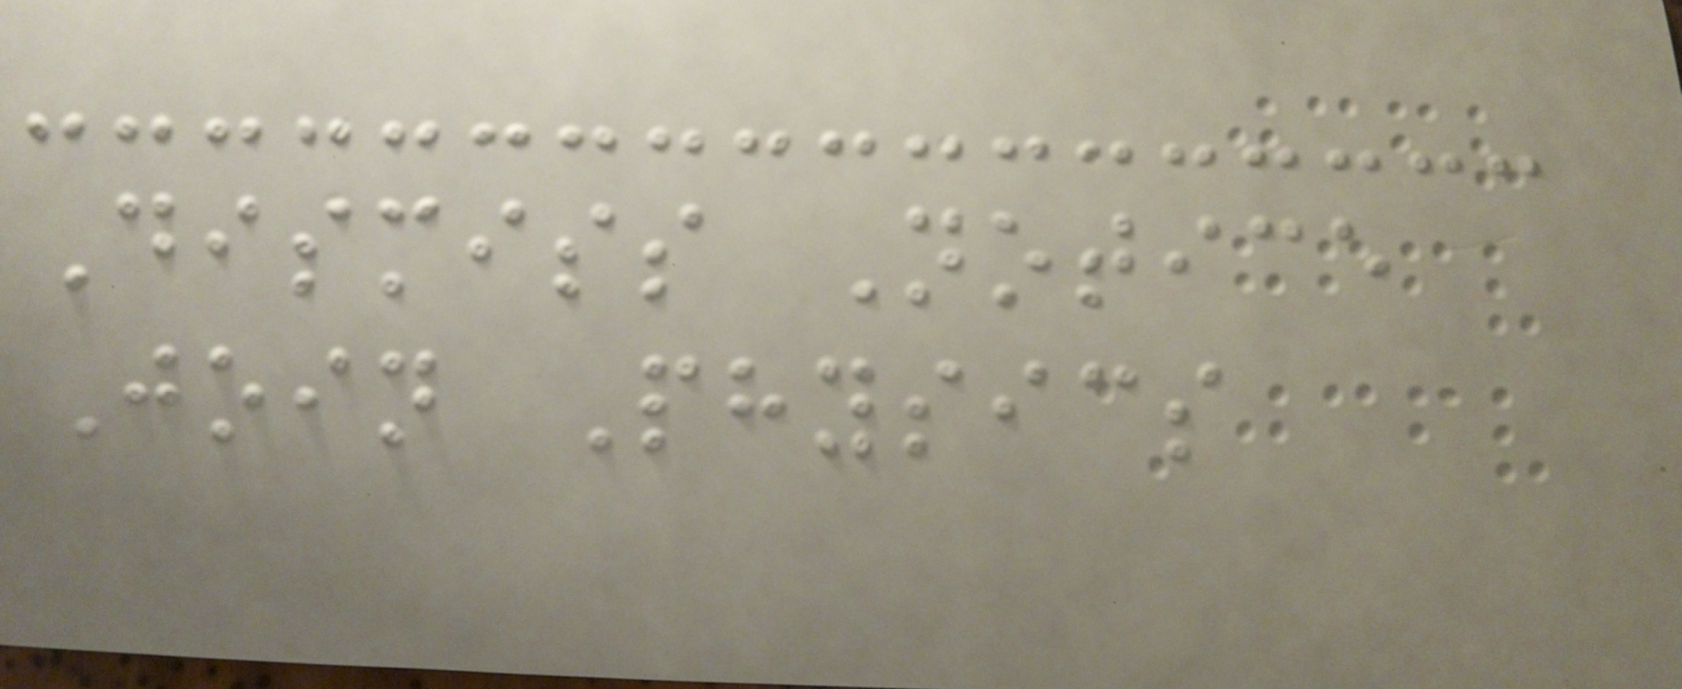Dismiss Notice
Join Physics
